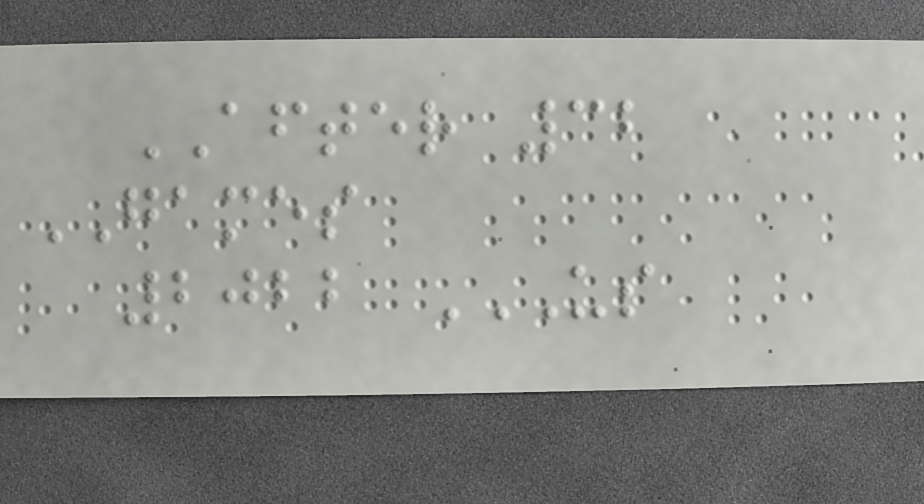AFTER 32
GAMES
2022 US
